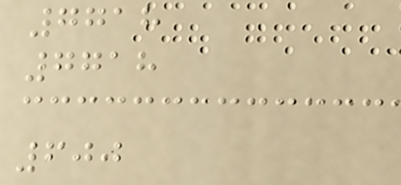7718
7718
600
